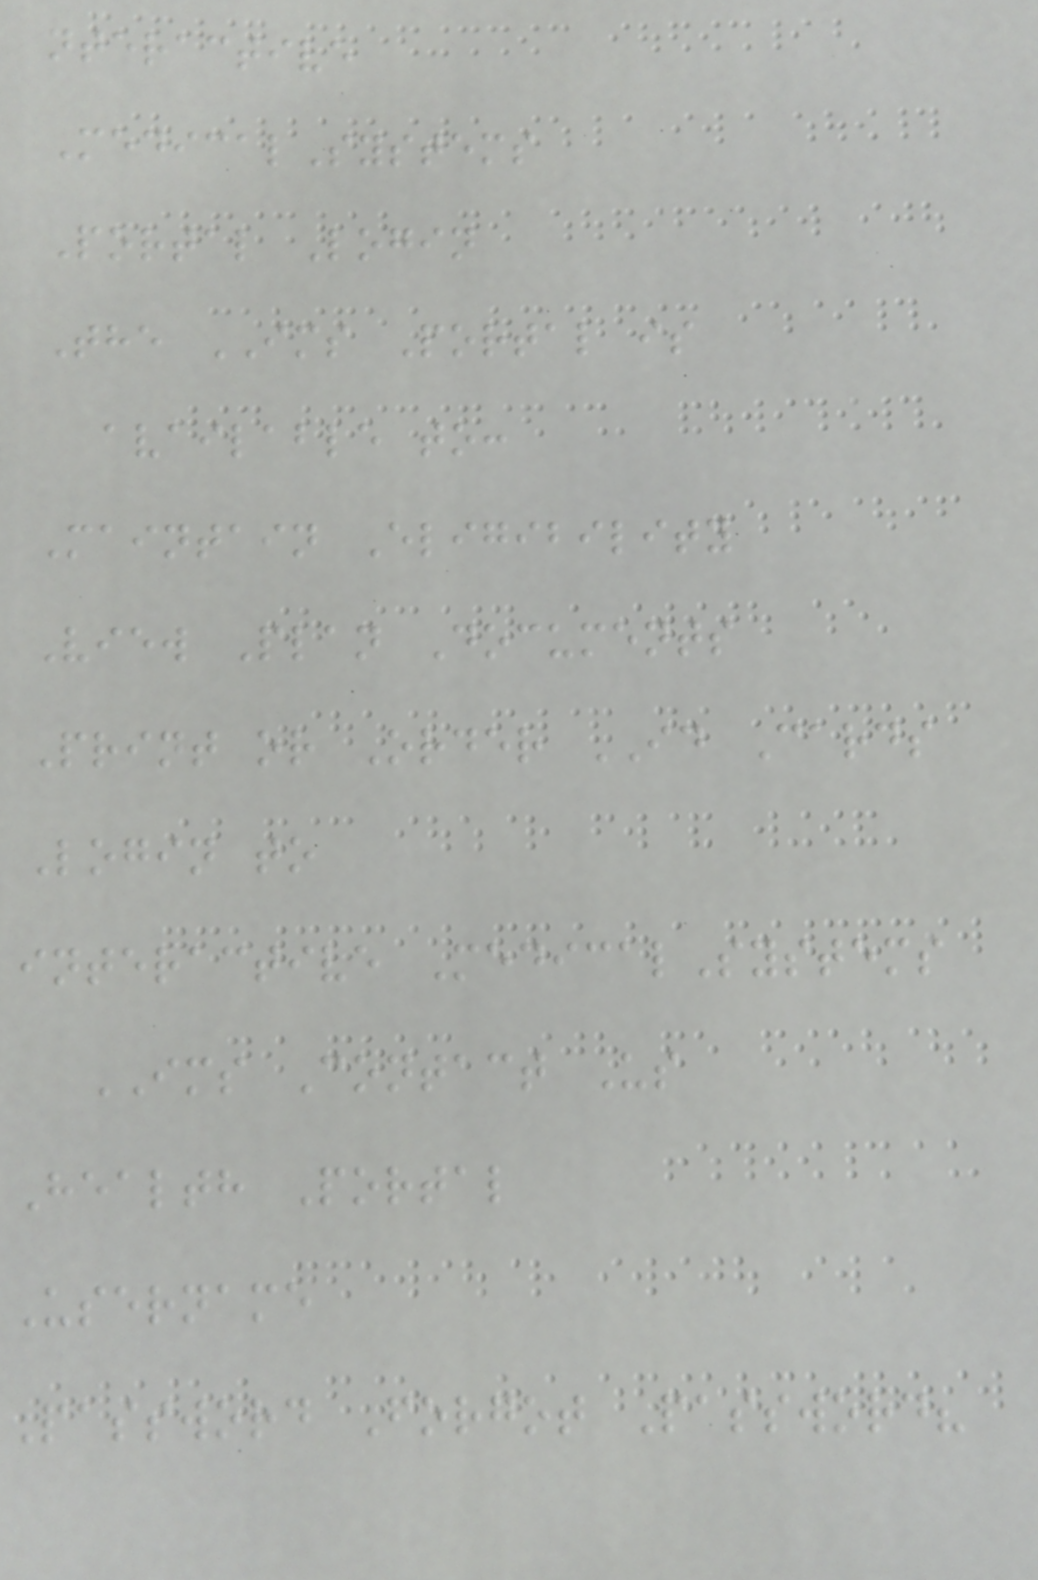nteractive
MedicalSystems
Portal Login
The IMS Portal is
available to:
Maintain Eligibility
View Plan Documents
Print or Order ID Cards
Login to
interactive MedicalSystems
IMS Contact Us
Health Portal
Username
Password Forgot Password?
